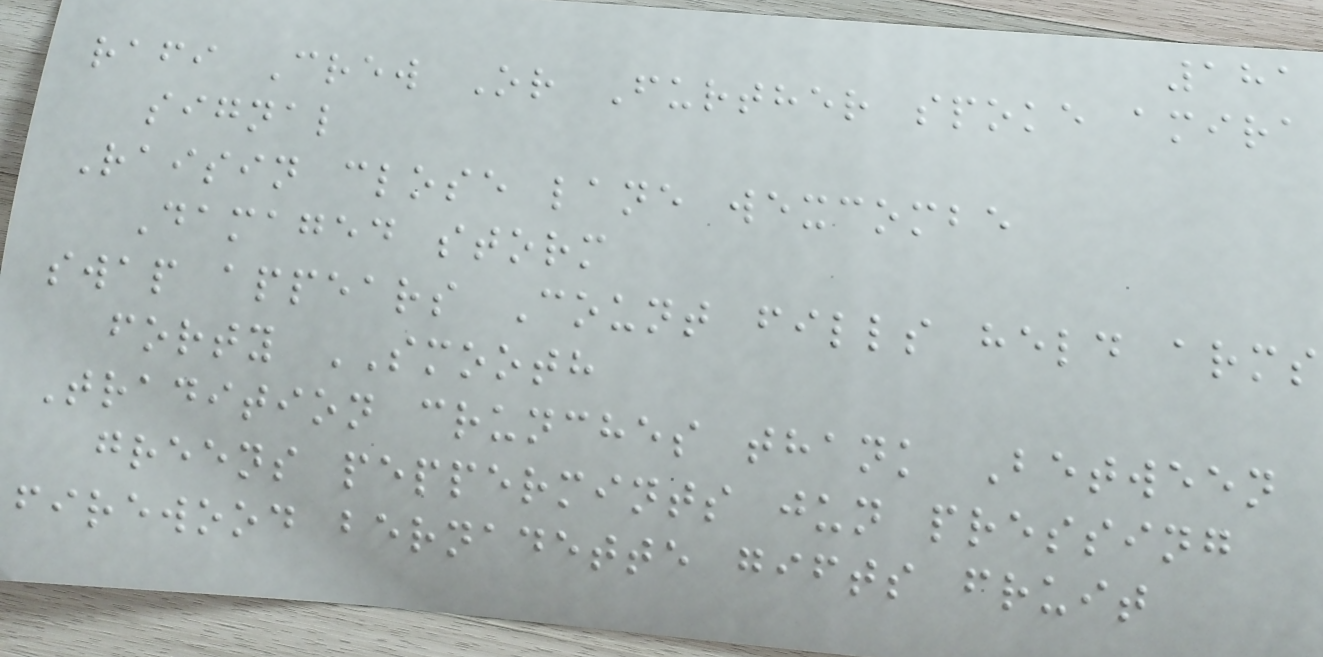181
rafi Crew Or Further spoke amira
signal
Raisin close lane wexcombe
Damaged storm
swap appears Count fills held arms
forty SMOOTH
Tradition crunches thank Between
greens peppermints jun pressing
firewood bernadette gifts fruit
